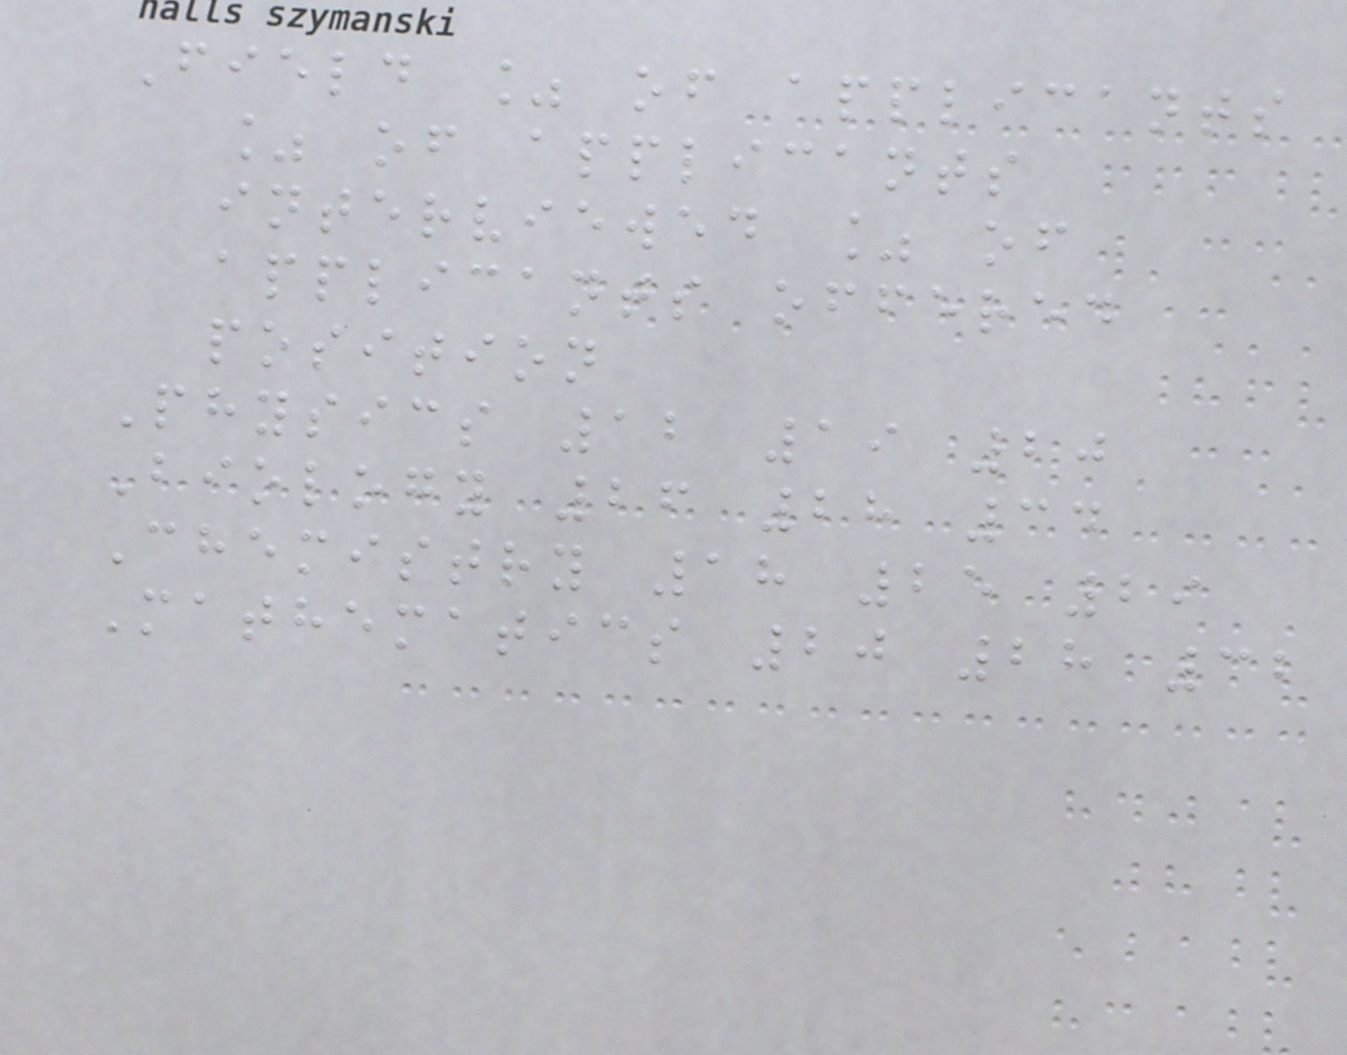Field % of applicants
% of applicants
interviewed % of
applicants offered
position
Physics 12 19 20
Biology 26 28 34
Chemistry 18 25 29
Mathematics 20 28 32
